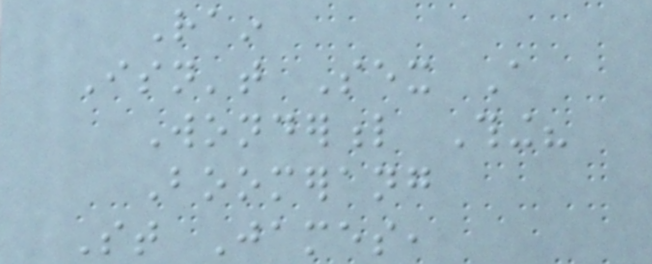Rain
Isn't Sex A
Wonderful Thing?
Boomerang
St James,
